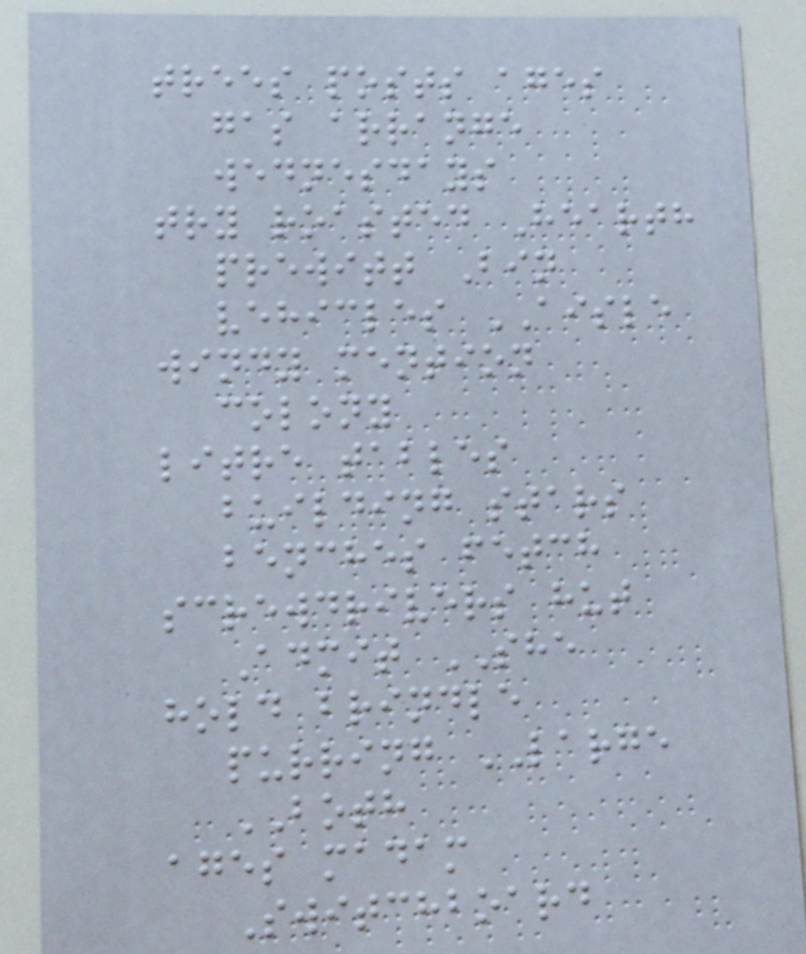trees posts ages
gas arrange
wednesdays
try roasted Hearth
prewitt Bin
vehicles AISLE
windy mention
colony
litre tables
building stars
benches fetch
screwdrivers hut
Admit SHE
hold brindle
purring LARGE
BOTH
ages madam
Switchboard
